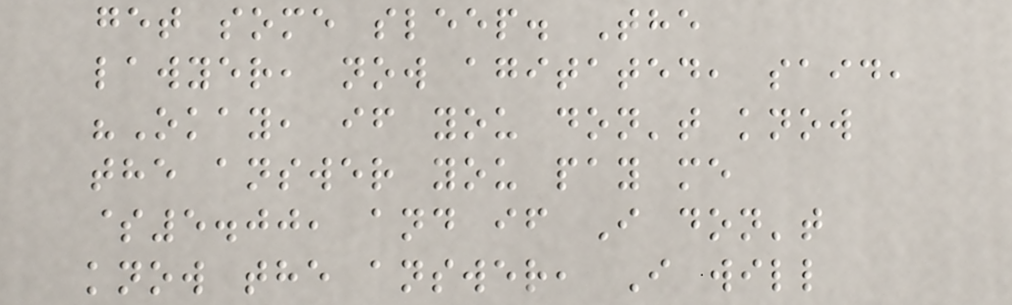get some sleep. The
lawyer, now agitated, said,
"Okay, if you don't know
the answer you pay me
$5.00, and if I don't
know the answer, I will
